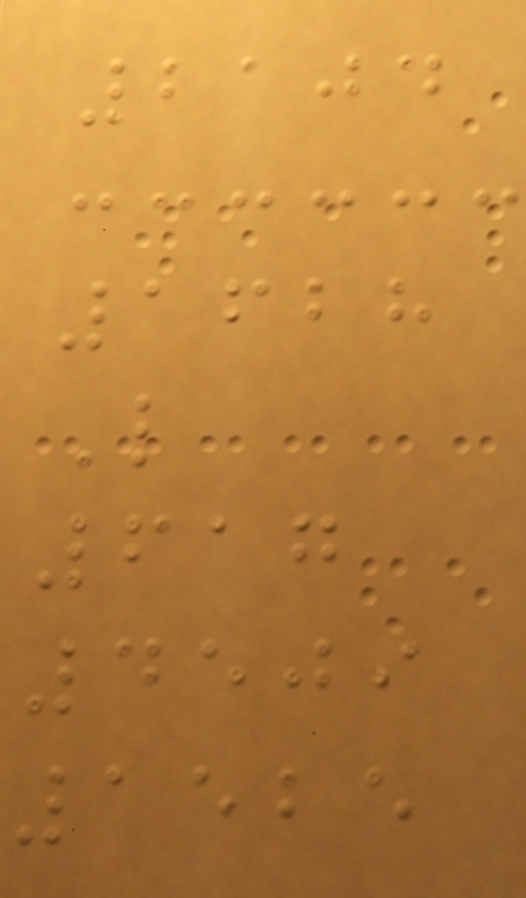2104
1628
L
617
4509
1525
